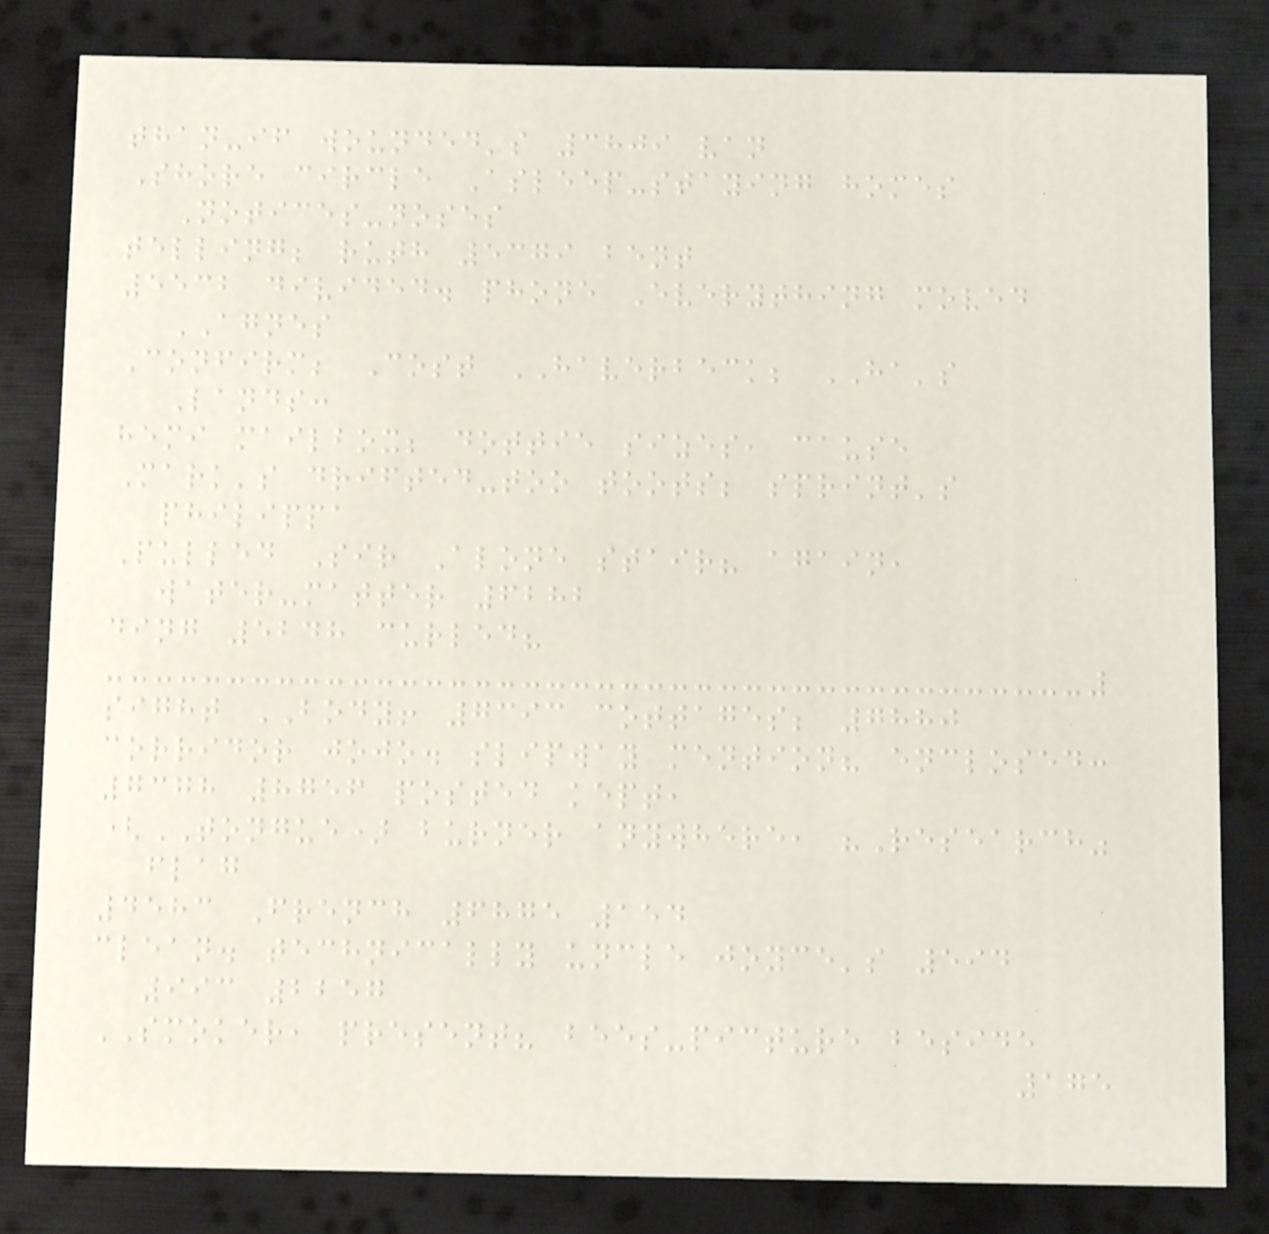than-if wounded's 3809 van
Shore circle Asleep-staying homes
Notices-noses
telling; ruth 5379 bent
5532 divided. phone Everything moved
AGNES
Confirm; Cost HAVERBECK; HA's
Lands:
hemi mailbox; dottie sizes, cause
Mark's drifted-too toots; sprint's
philippa
Pulled Sir Alone stair? again,
water-matter 6282
ding 5248 curled?
sight BODY! 7393 cottages; 7880
corridor jojo. slipway mention? enclosed:
7378 8756 posted kept,
(TONGUE) burner anywhere, "Research"
flag
4583 French 6875 154
clean. technically uncle joyce's 594
993 2257
SMOKER, present? bees-picture beside
175
